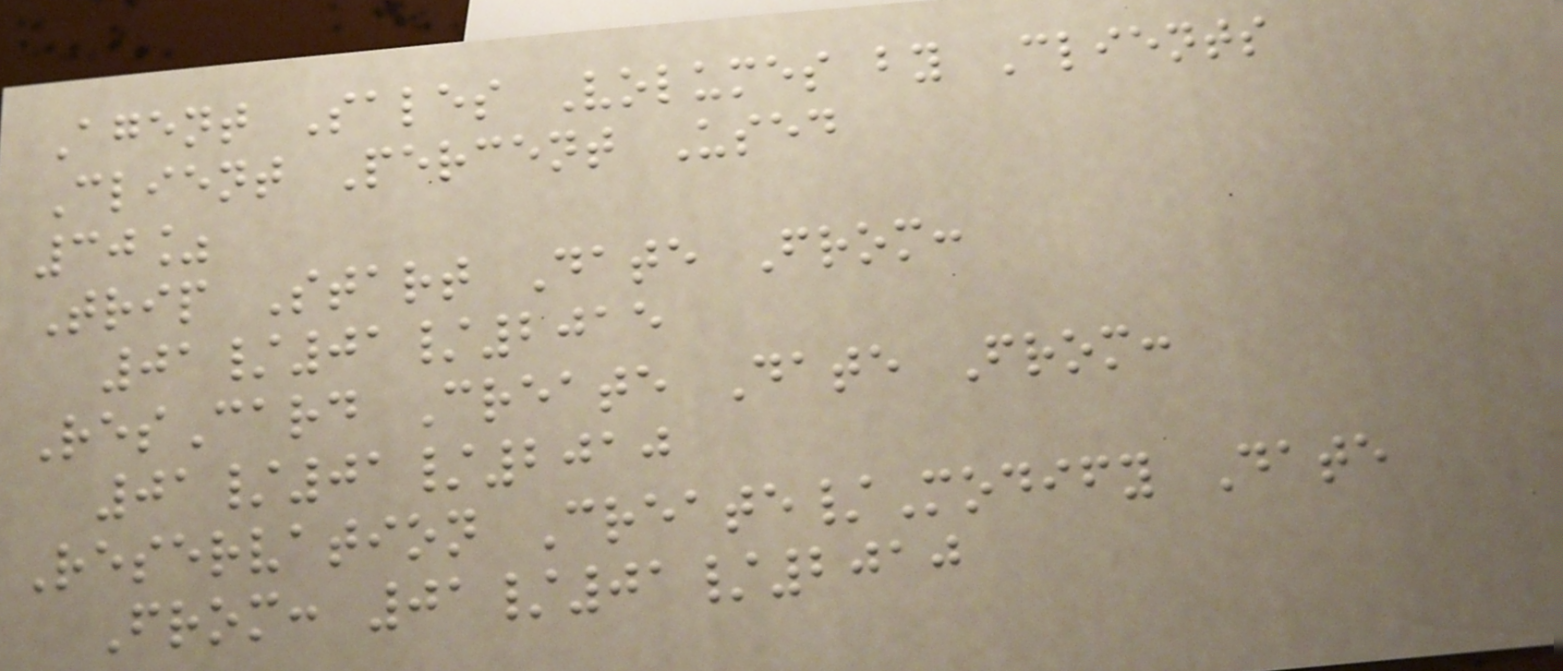Agent Sales Volumes by Clients
Client Percent Used
30%
Trip Start Date From:
01/01/2015
ResCard Create Date From:
01/01/2010
Reservation Create/Modify Date
From: 01/01/2010
